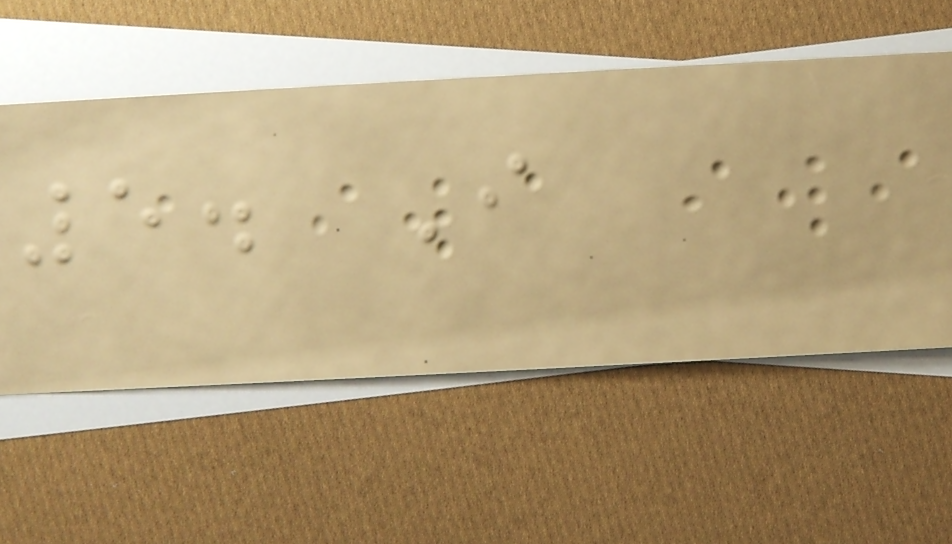5. I
